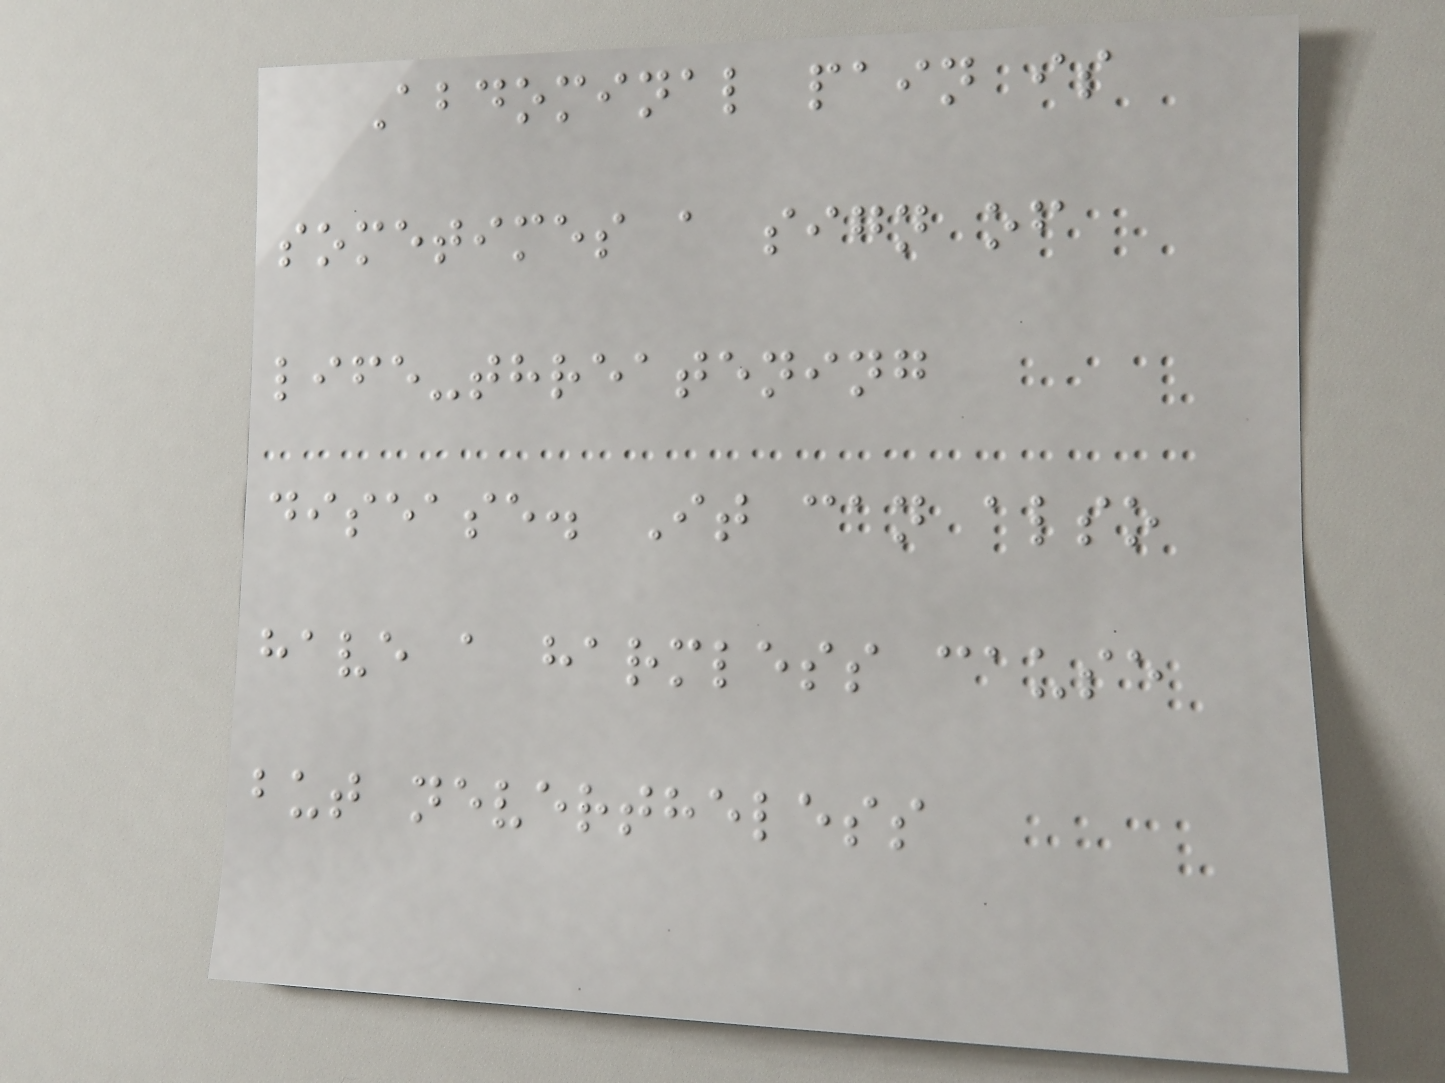Abdominal pain is
sometimes a sign of
life-threatening
disease. It can also
have a harmless cause
but nevertheless
